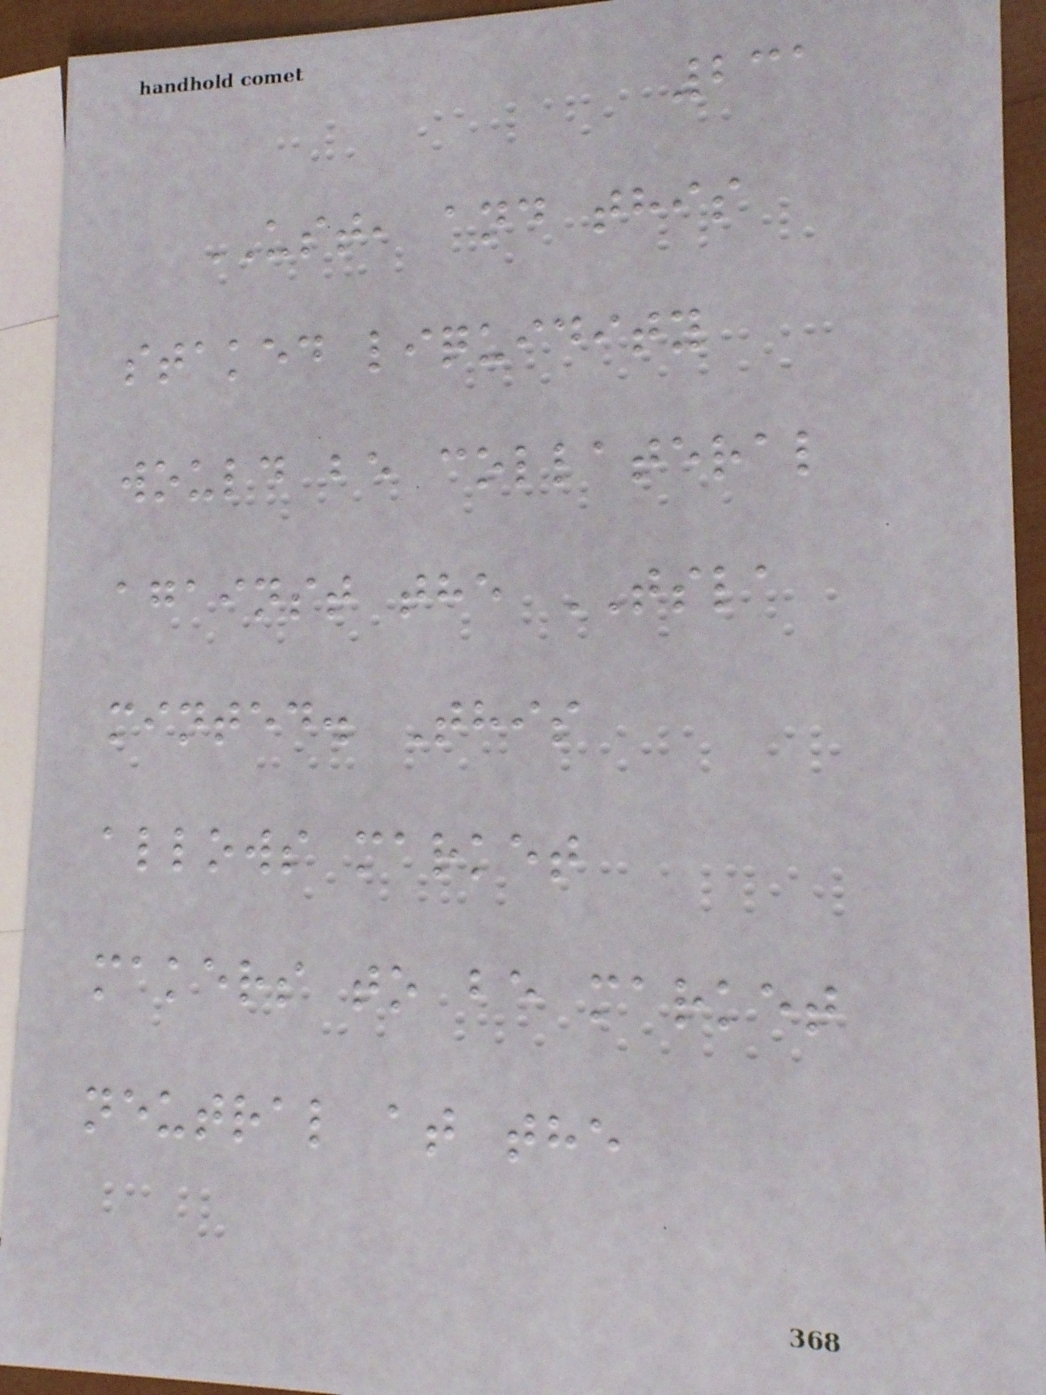231
UST, and this
staked liquidity
would be collateral
against the TSLA
minted. This
allows market
makers to be market
neutral at the
